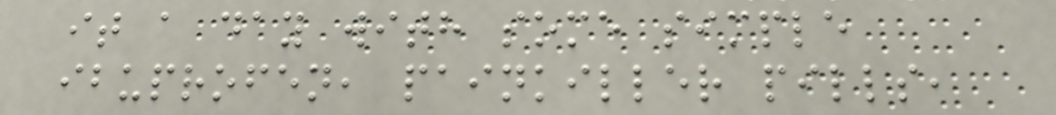it a day with some simple
ibuprofen, painkiller pills,
